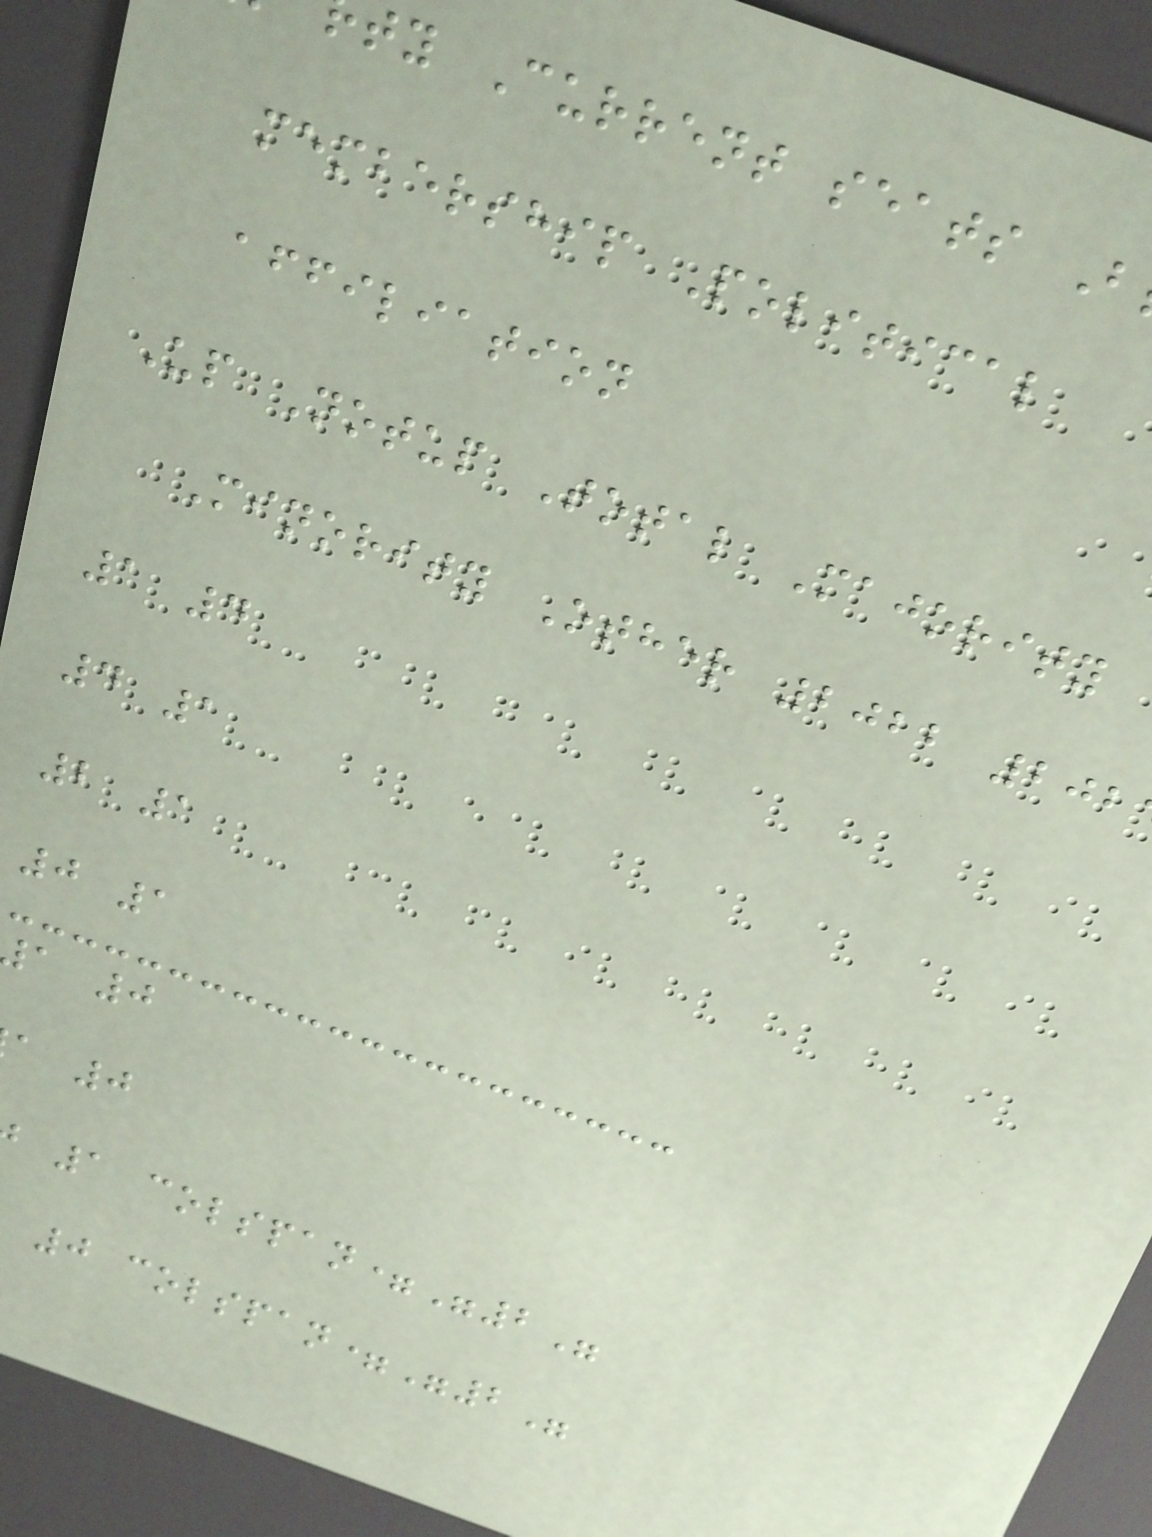ty Current seats B
membership Political
affiliation
Up Notup Total Majority
Minority Other 2022 202
1 4
4 1
2 1
0 1
a 0
a 0
1 colspan="2"
0 colspan="2"
